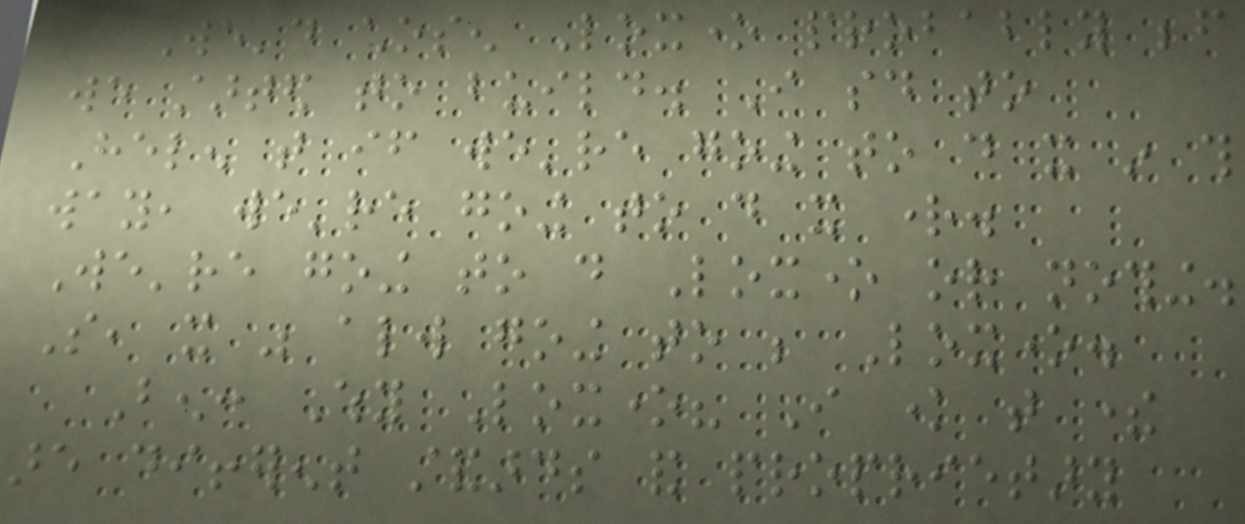We'd chosen Loxone probably before
we started to build. I said to
Helen that if we're going to do it in this
way, we're going to do it right.
We're going to do Loxone or nothing.
So, it was always going to be Loxone.
Ben: Why Loxone? I know that there
are different standards and proprietary
